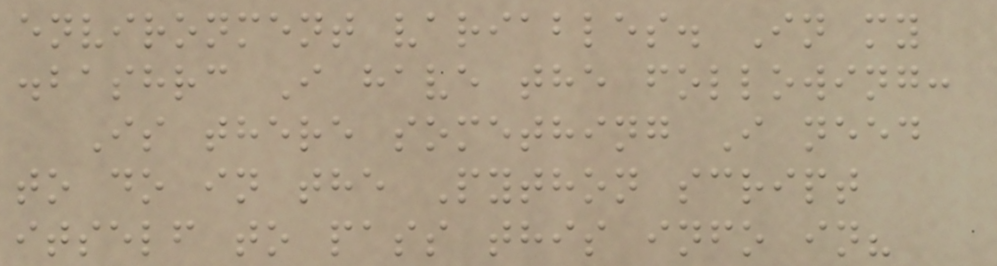environment variables. In my
.bashrc I have the following:
Is there something I need
to do in the Python script
itself to pass this info in?
